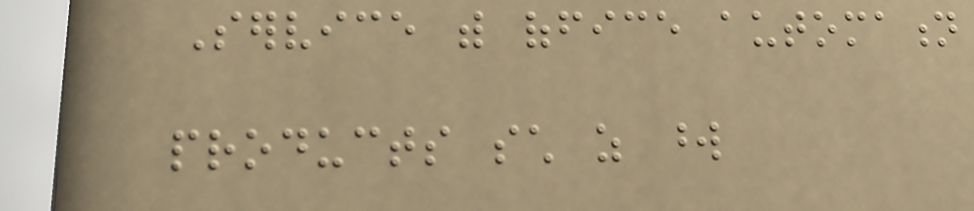Service with office automation
products such as word
